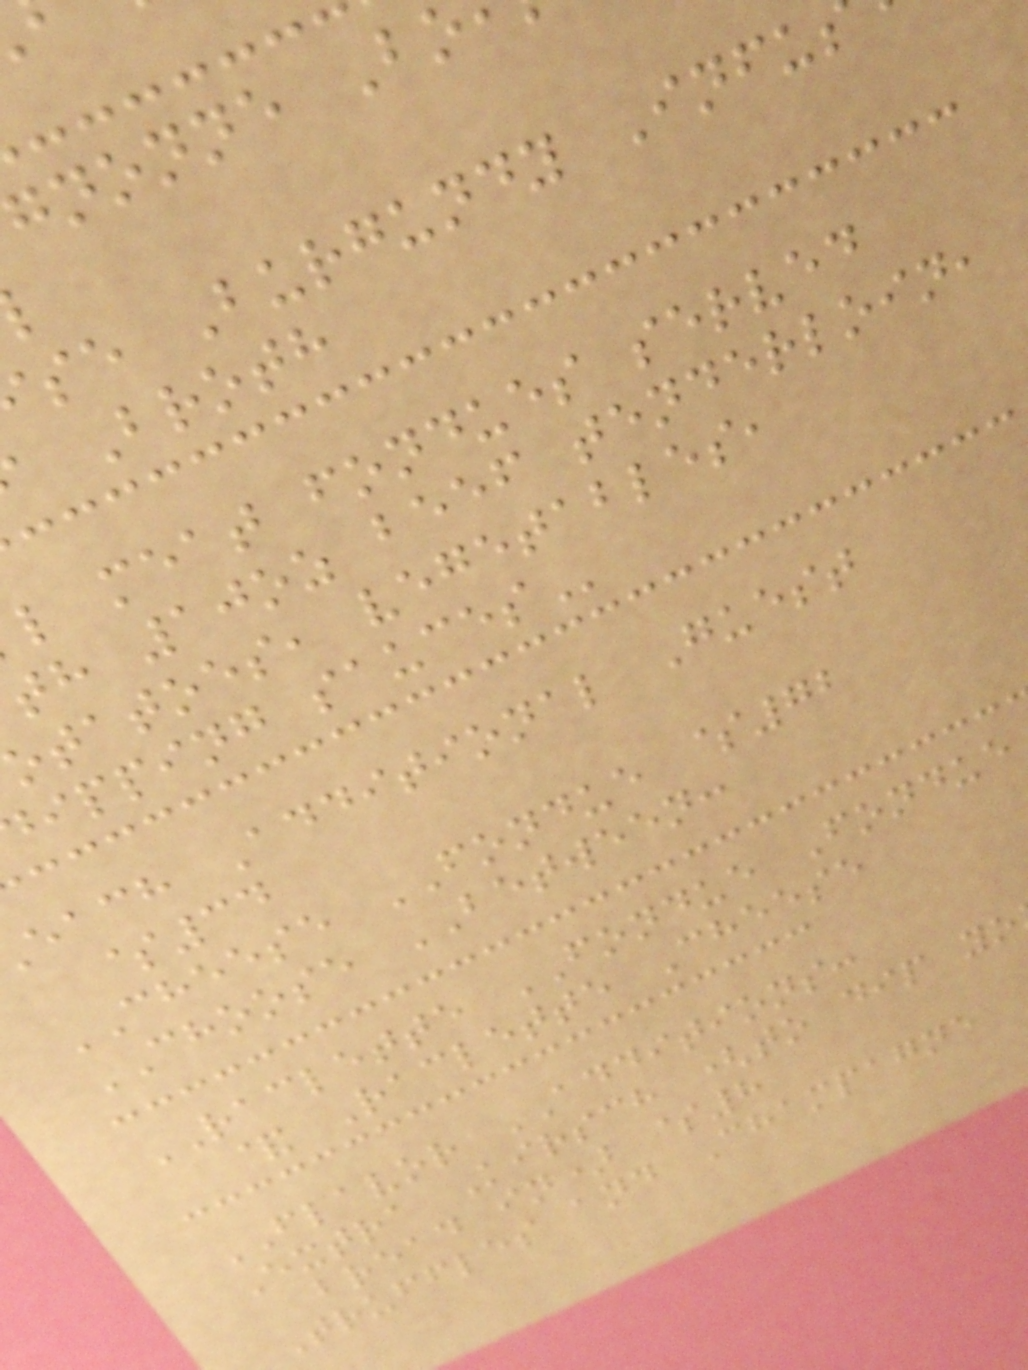gnonne B
se Burgundy Infu
Broth
l meat fondues served
th 10oz beef tenderloin,
otatoes, vegetables,
ipping
each Additional Guest
$34
CHEESE FONDUE $72
CHOOSE BETWEEN:
RACLETTE FONDUE Fondue
& Raclette Cheese
FLAVOR ADDITIONS:
Extra Kirsch (to dip yo
bread in) $8
Truffles and Champagne
